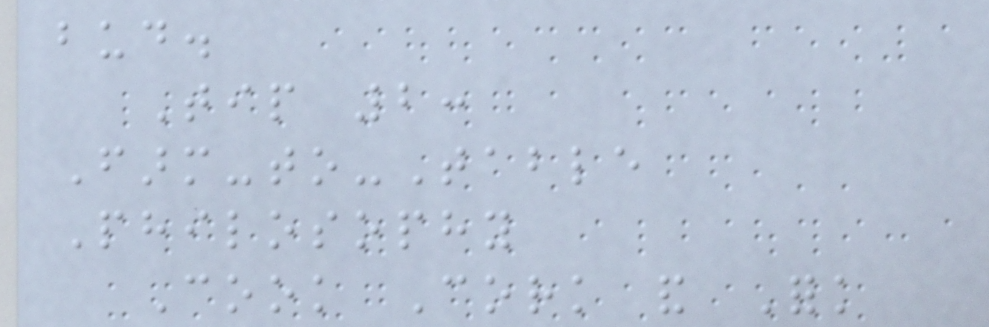bud.
Tip 2:
Farm-to-Table
Philosophy
Cook Cork and Fork
